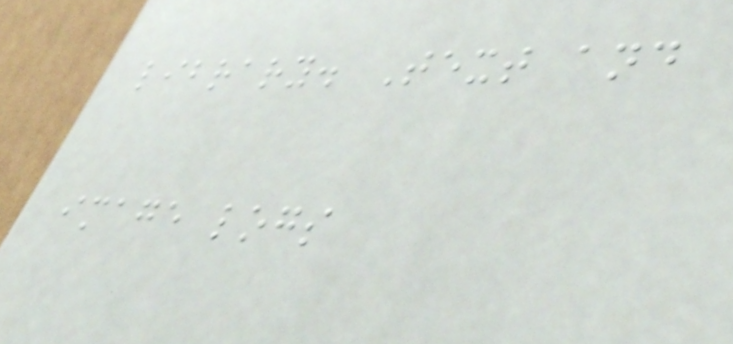library. Text and
image logs
